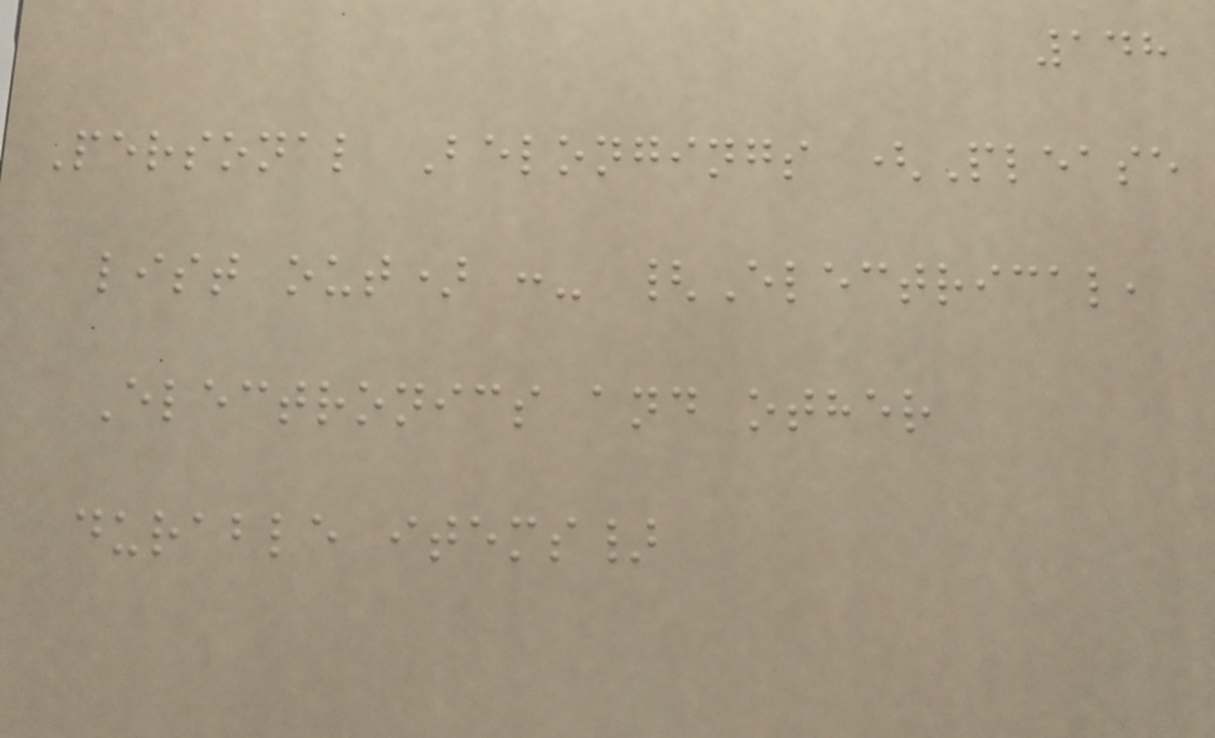148
Personal Belongings (Please
list out) :- {Electrical,
Electronics and other
durable items}
